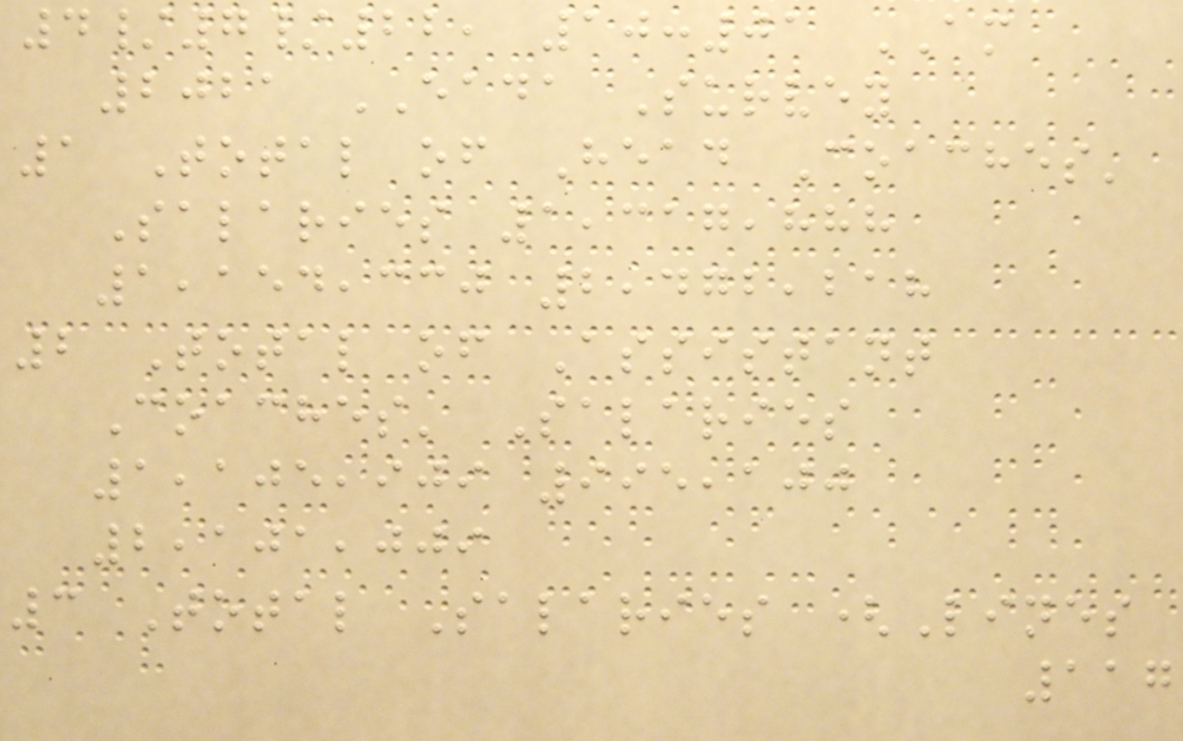4/7/22, 10:01 AM
2021 EADA Survey
1 Total of Head Coaches'
Salaries 1,317,888
1,154,330 2,472,218
2 Total of Assistant
Coaches' Salaries
1,105,909 995,100
2,101,009
3 Total Salaries (Lines
117
